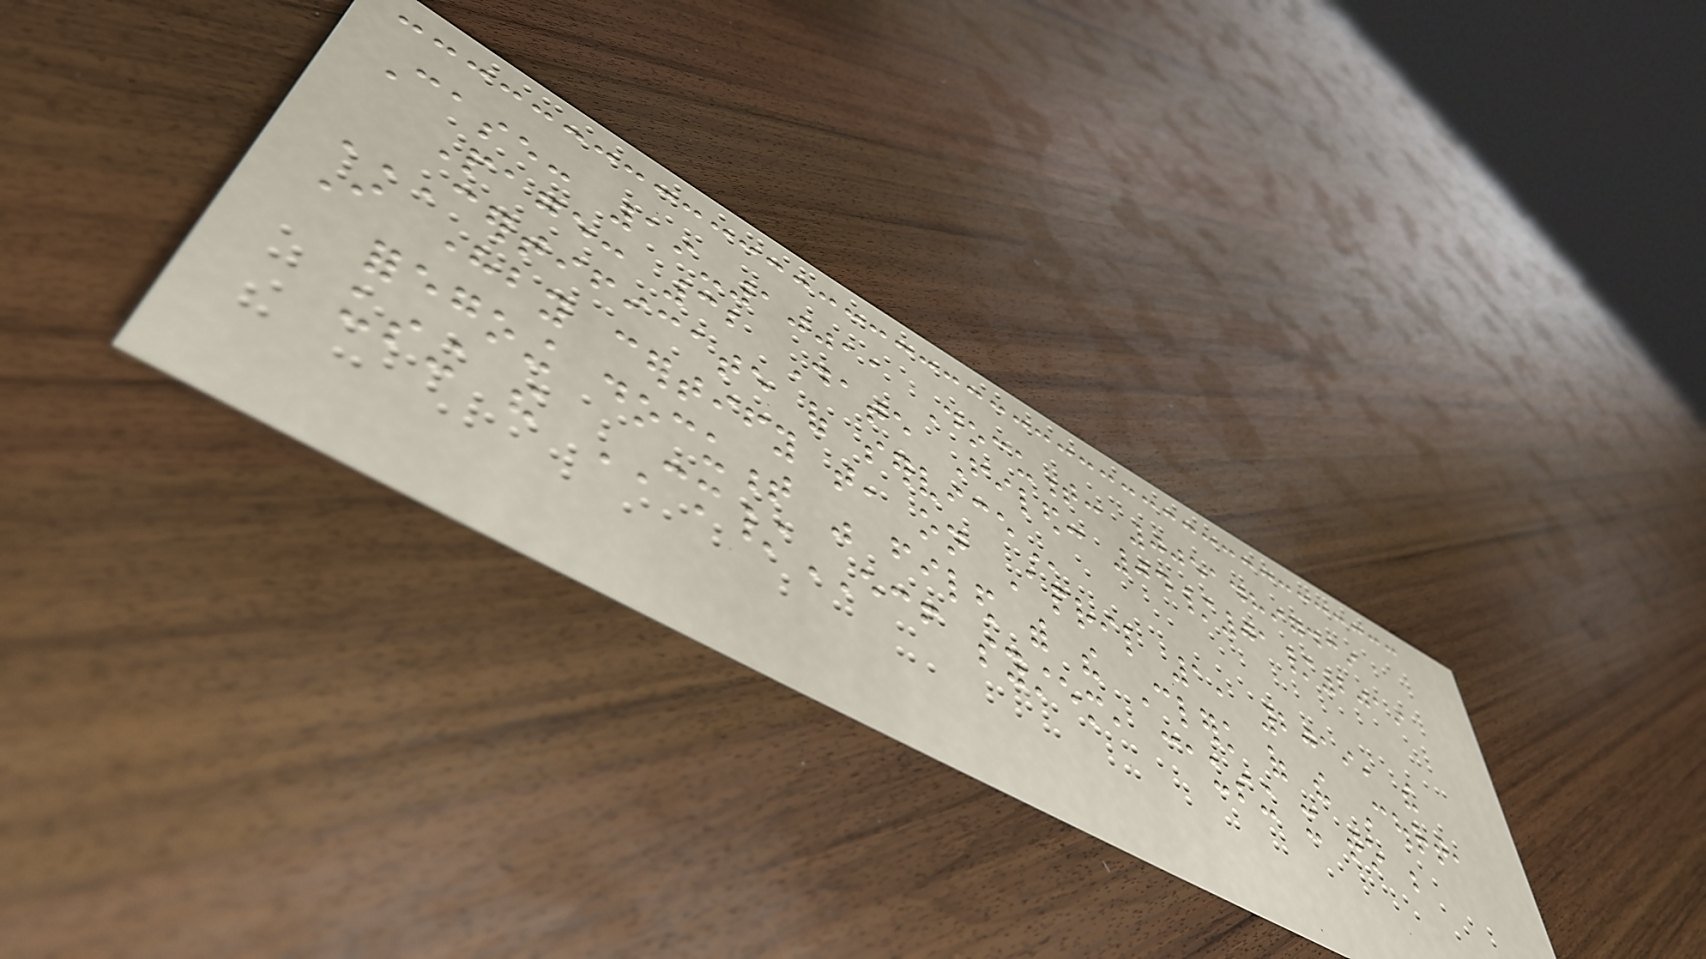Case: 19-10011 Document: 00514897439
Page: 32 Date Filed: 04/01/2019
CERTIFICATE OF SERVICE
I hereby certify that, on April 1, 2019, the
foregoing document was filed with the Clerk of the Court,
using the CM/ECF system, causing it to be
